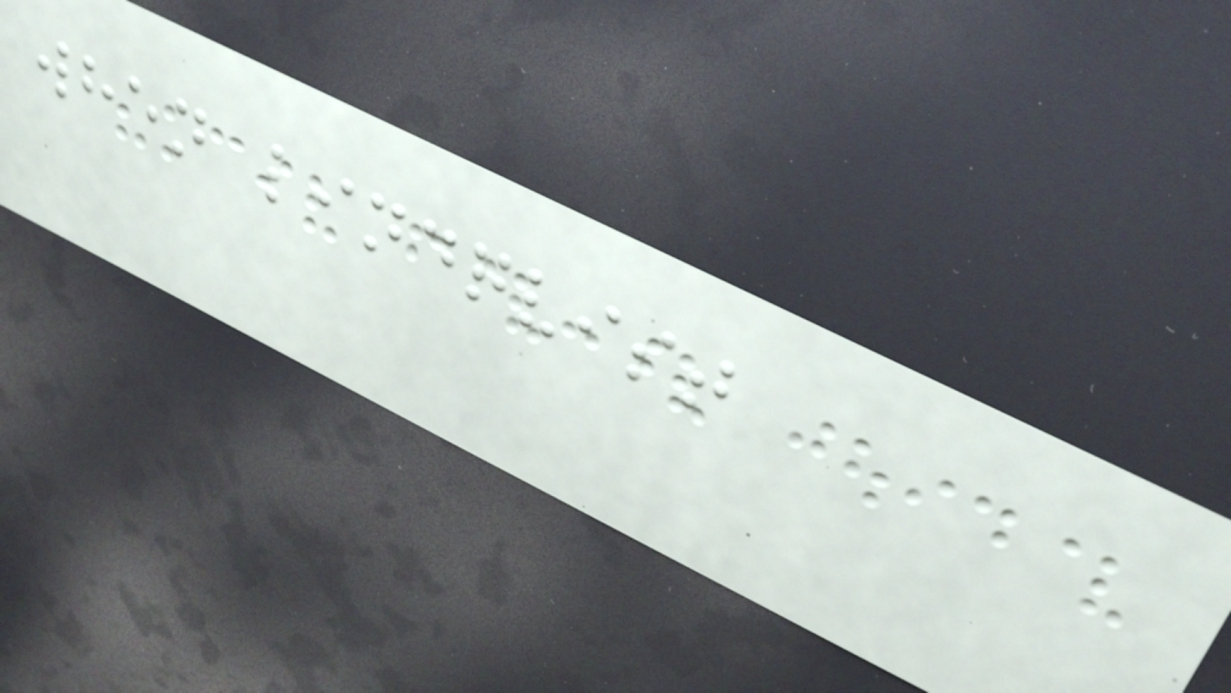when lindqvist
